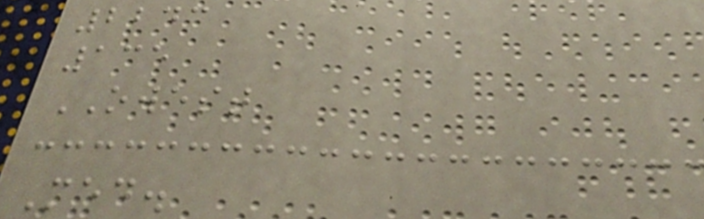2243
135
OWEST
Med.
